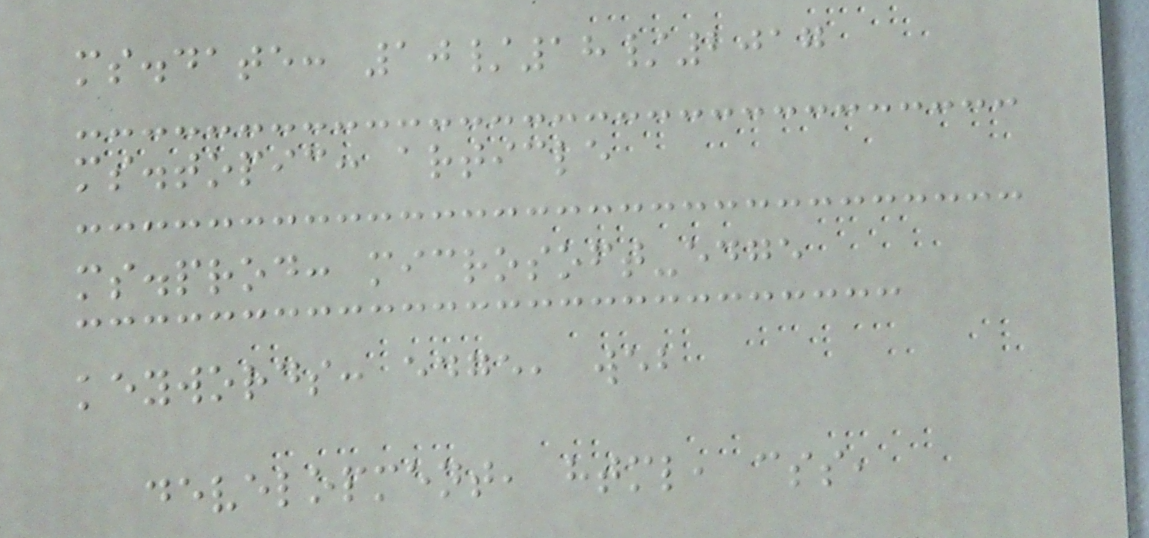ms.date: 10/18/2017
ms.topic: article
ms.prod: microsoft-edge
keywords: edge, web
development, html, css,
